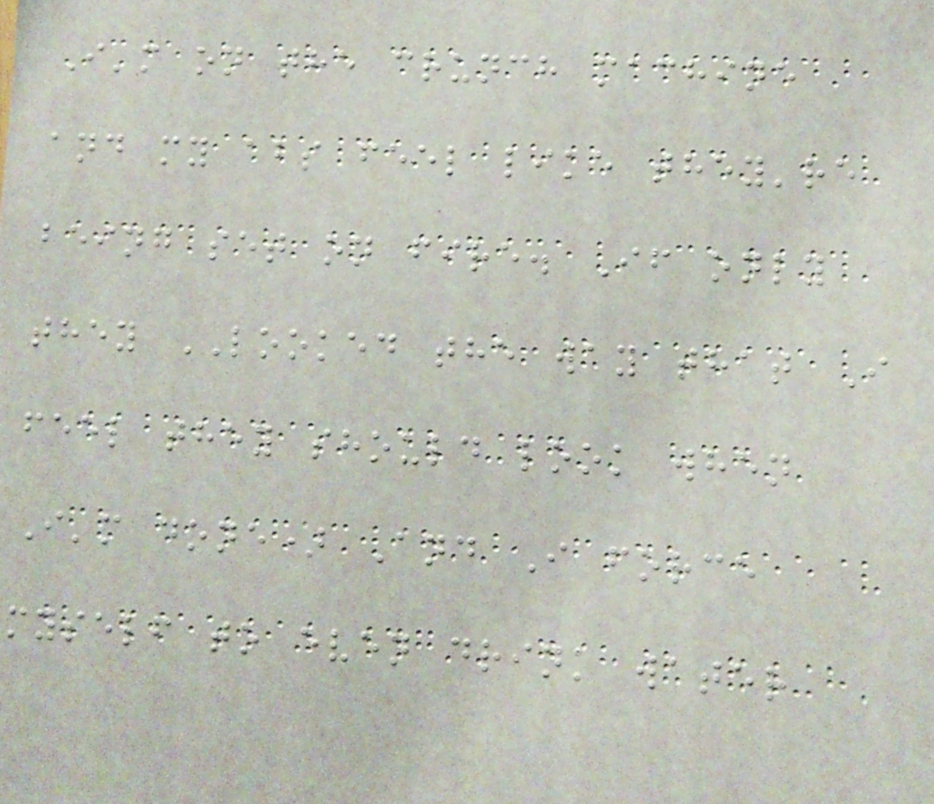I'm on the crunch machine
and my abs feel like they're
being set on fire. If only
they LOOKED the way that I
feel they should look when
I'm done) And I force
myself to even drink water
